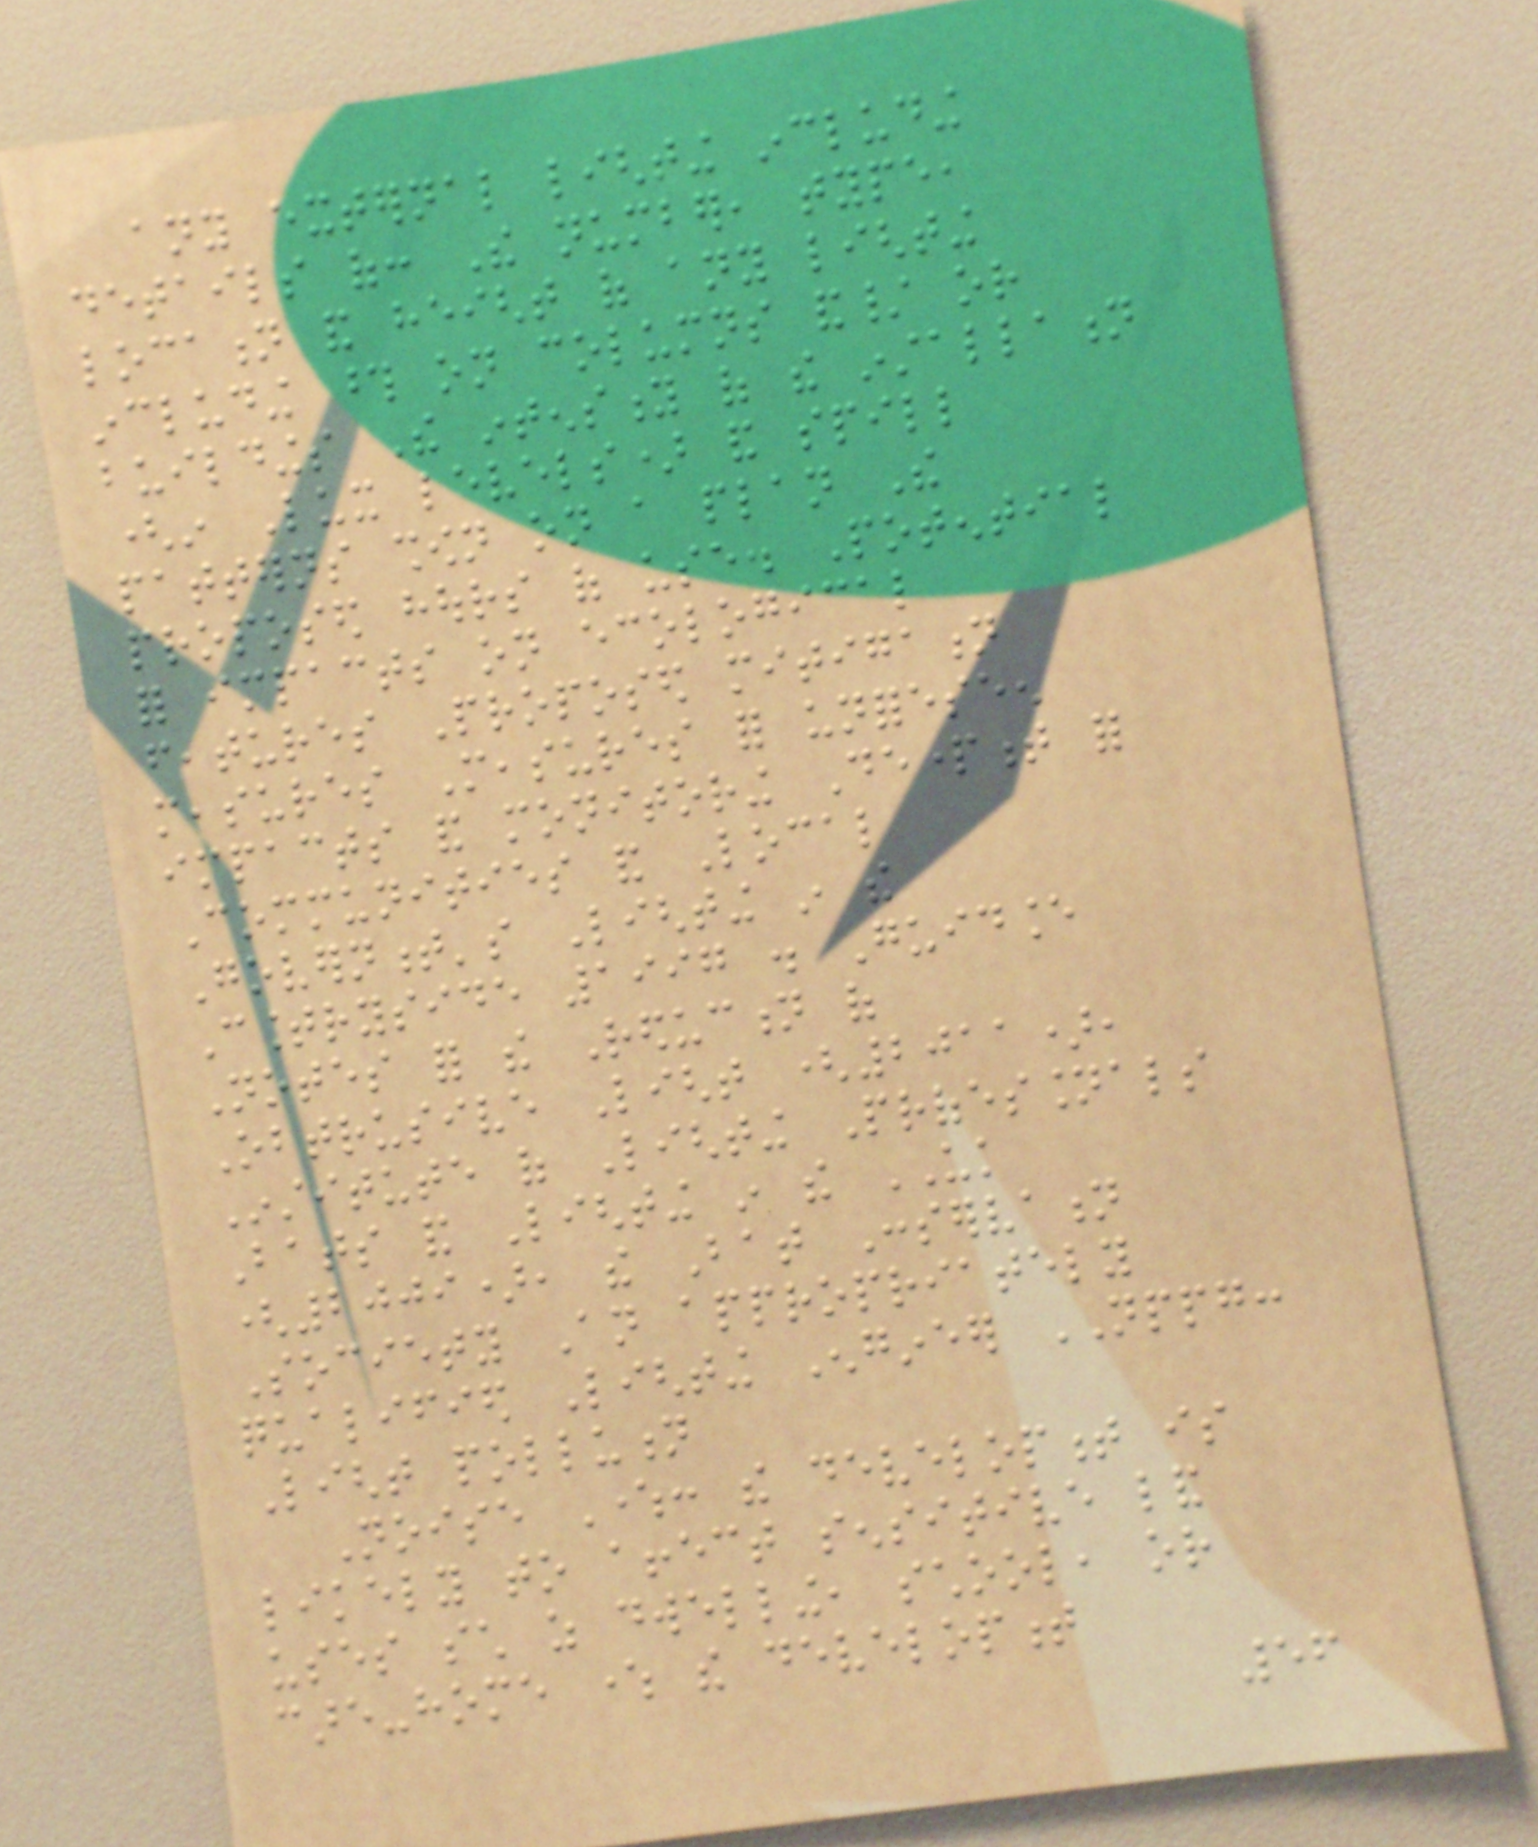any external lighting including
details of: The number, type,
location and height of any lighting
including those on columns and/ or
buildings The intensity of the installation
(in Lux levels) and spill
patterns shown on a plan The
proposed hours of use. Potential
for impacts on ecological
features Proposed mitigation
measures Measures for unforeseen
impacts and monitoring Department for
Communities and Local
Government's Lighting in the
Countryside 1997 . Guidance
Notes for the Reduction of
Obtrusive Light (2011),
Institute of Lighting Professionals
Bats and Lighting in the UK
(2009), the Bat Conservation
Society An appropriately
qualified Lighting Engineer NPPG:
Light pollution
Noise Where: the development is
likely to affect sensitive land
uses such as dwelling, school, or
care-home where the development
56
